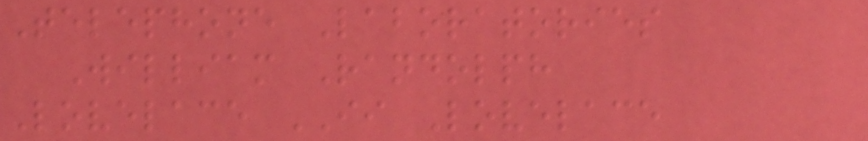Telephone Laboratories
William Randolph
Lovelace II Lovelace
